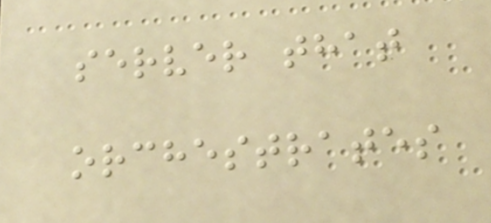server that
orchestrates
